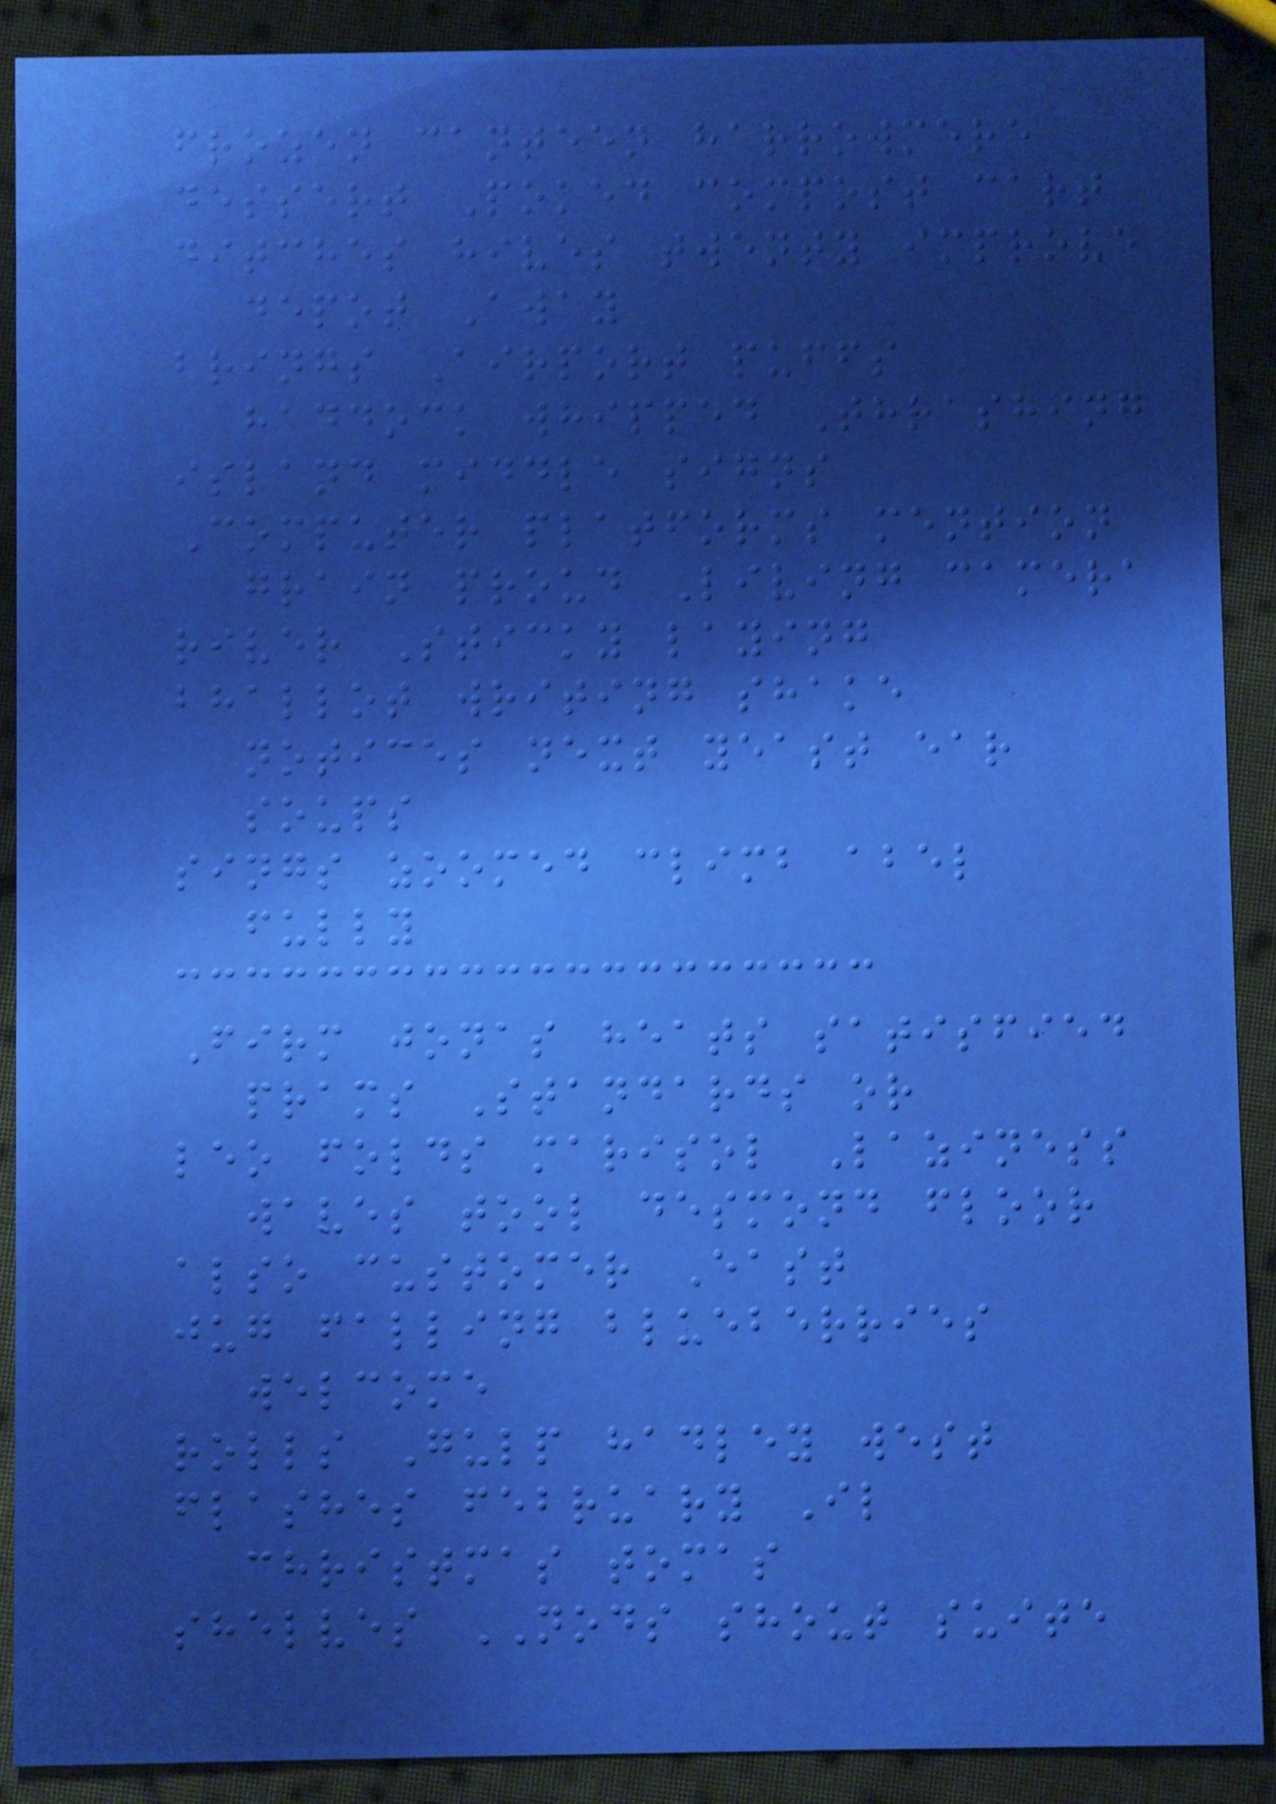frozen canteen harrowmere
dessert Poked compost cart
ditches hives twenty improve
depot Away
brings Airport puffs
haddock whipped Thrashing
island middle signs
Computer platforms mention
grain proud Living camera
river Sticky laying
bhallot writing shake
notices next yeast ear
soups
sings zoomed climb abel
fully
Firm jonas heats satisfied
prams Standards or
leo folds marisol Laziness
waves tool desmond floor
also customer East
jug falling blueberries
welcome
rolls Gulp hadley west
flashes february Il
christmas tomas
shelves NODS shout suite
